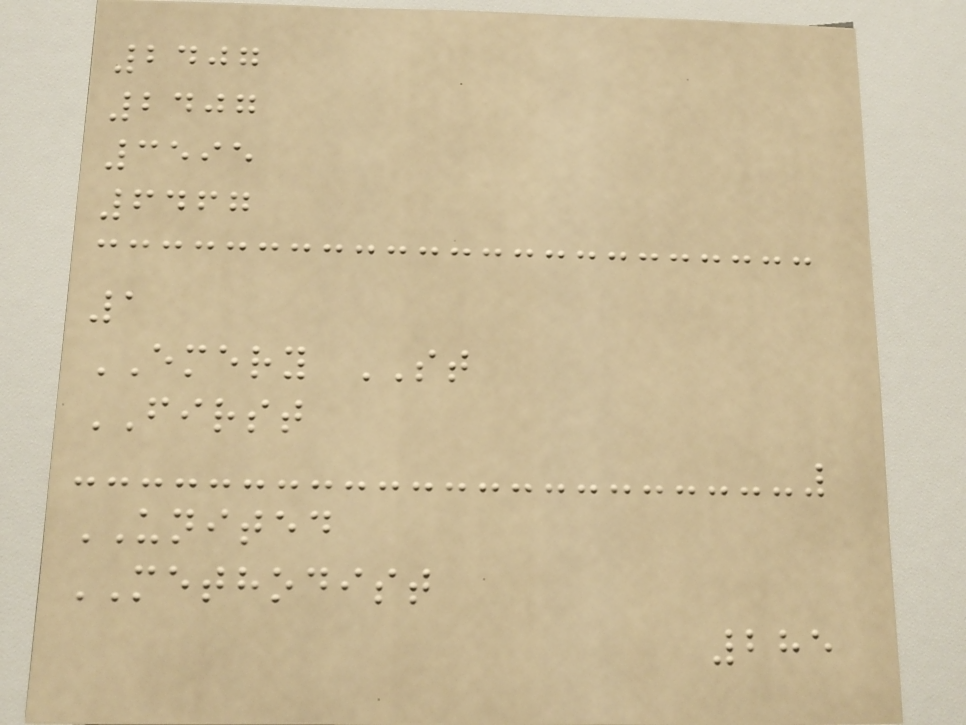2407
2407
3595
6467
1
EMERY ST
FIRST
UNITED
METHODIST
285
